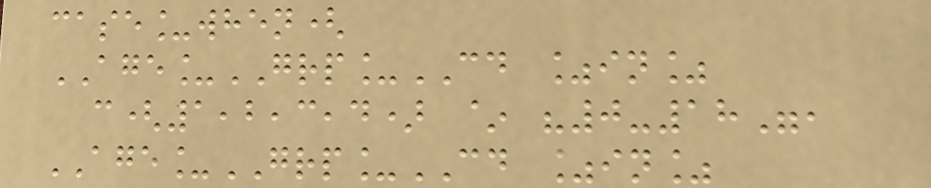case_when(
AGE_GRP_CD %in%
c(1,2,3,4) ~ "0-18",
AGE_GRP_CD %in%
